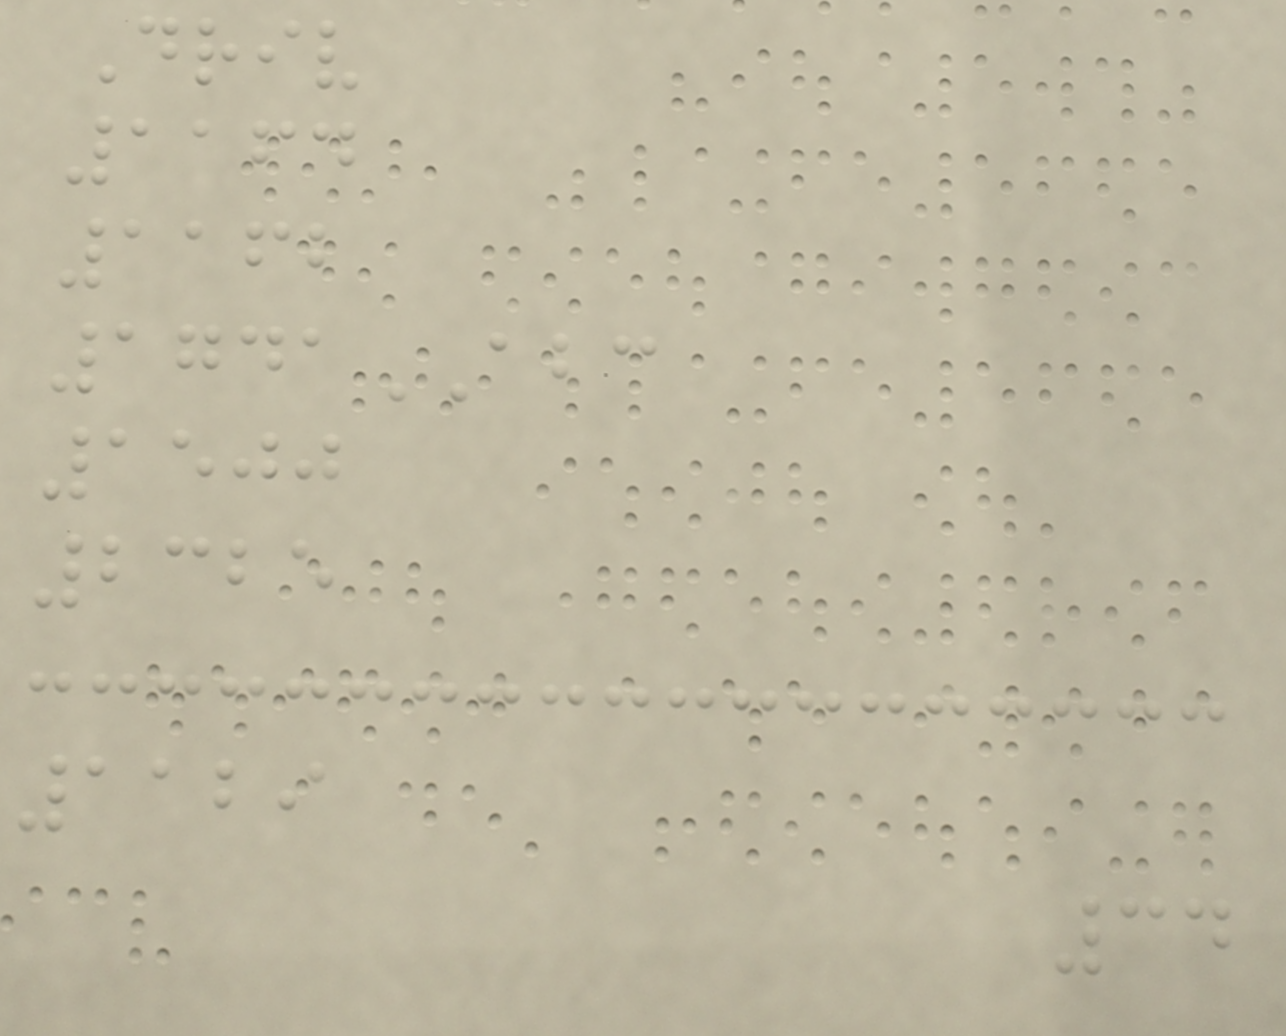Driv
1164
1162
1741ABC
1500
2325
1129
34
